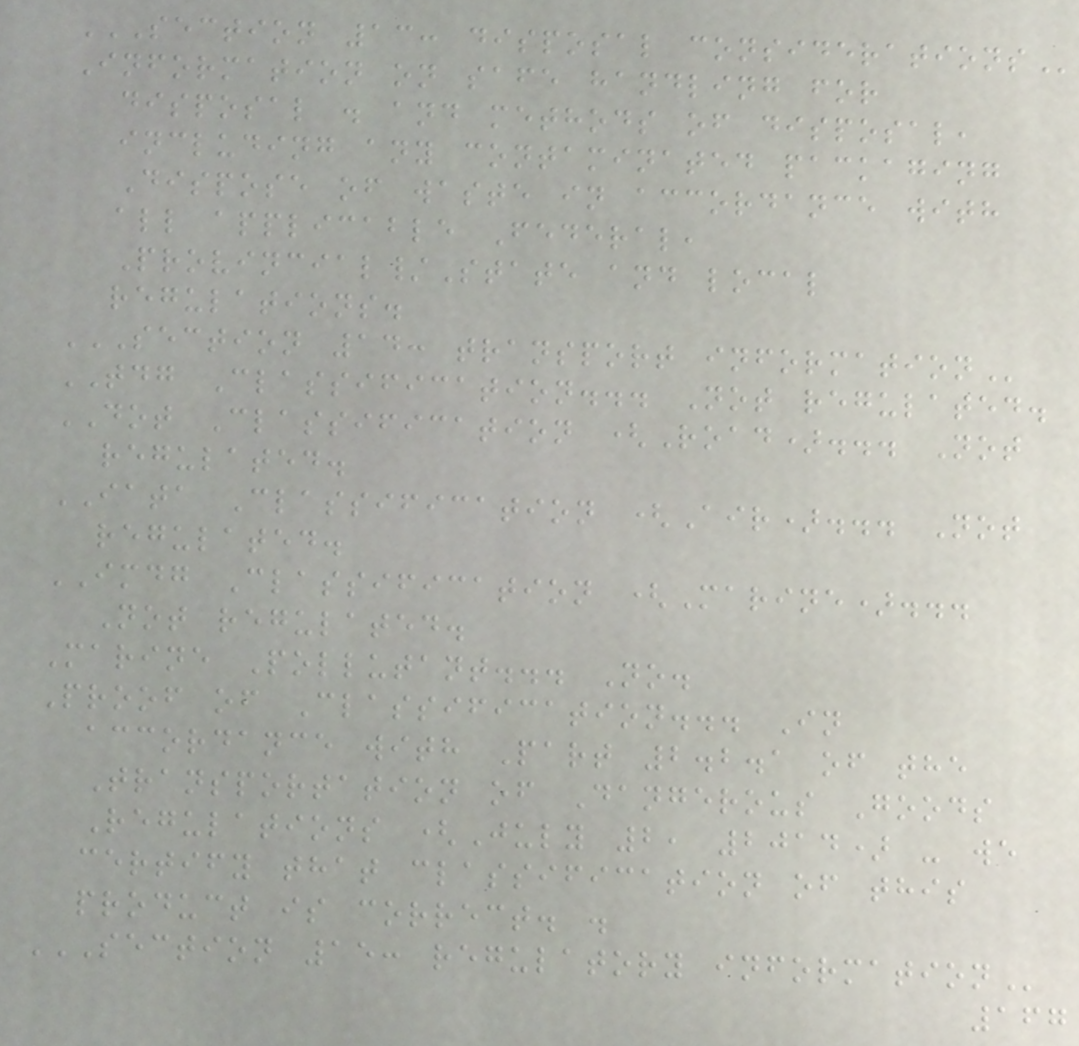SECTION 13: DISPOSAL CONSIDERATIONS
Information on safe handling for
disposal . and methods of disposal,
including any contaminated packaging
Dispose of waste in accordance with
all applicable Federal,
Provincial/State and local
regulations.
SECTION 14: TRANSPORT INFORMATION
TDG Classification... Not regulated.
DOT Classification (Road)... Not
regulated.
IATA Classification (Air)... Not
regulated.
IMDG Classification (Marine)...
Not regulated.
Marine Pollutant... No.
Proof of Classification... In
accordance with Part 2.2.1 of the
Transportation of Dangerous Goods
Regulations (July 2, 2014) - we
certify that classification of this
product is correct. .
SECTION 15: REGULATORY INFORMATION
167
